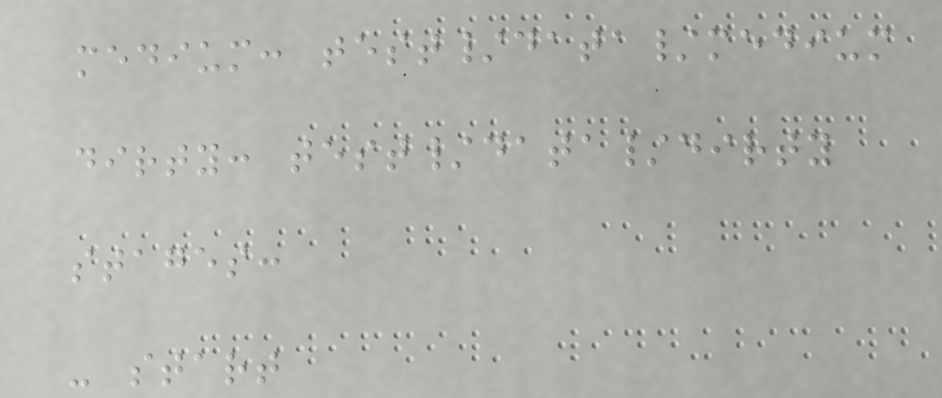medium: test/data/medium
dirty: test/data/dirty
stages:
- start
